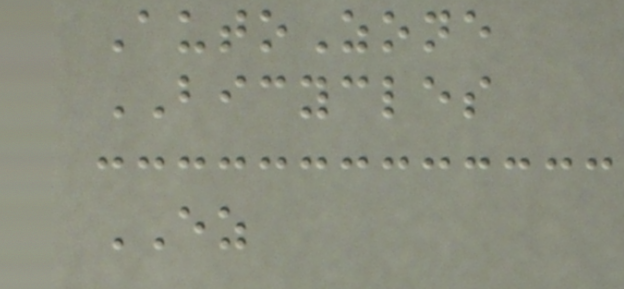AutoZone
BICYCLES
EZ
